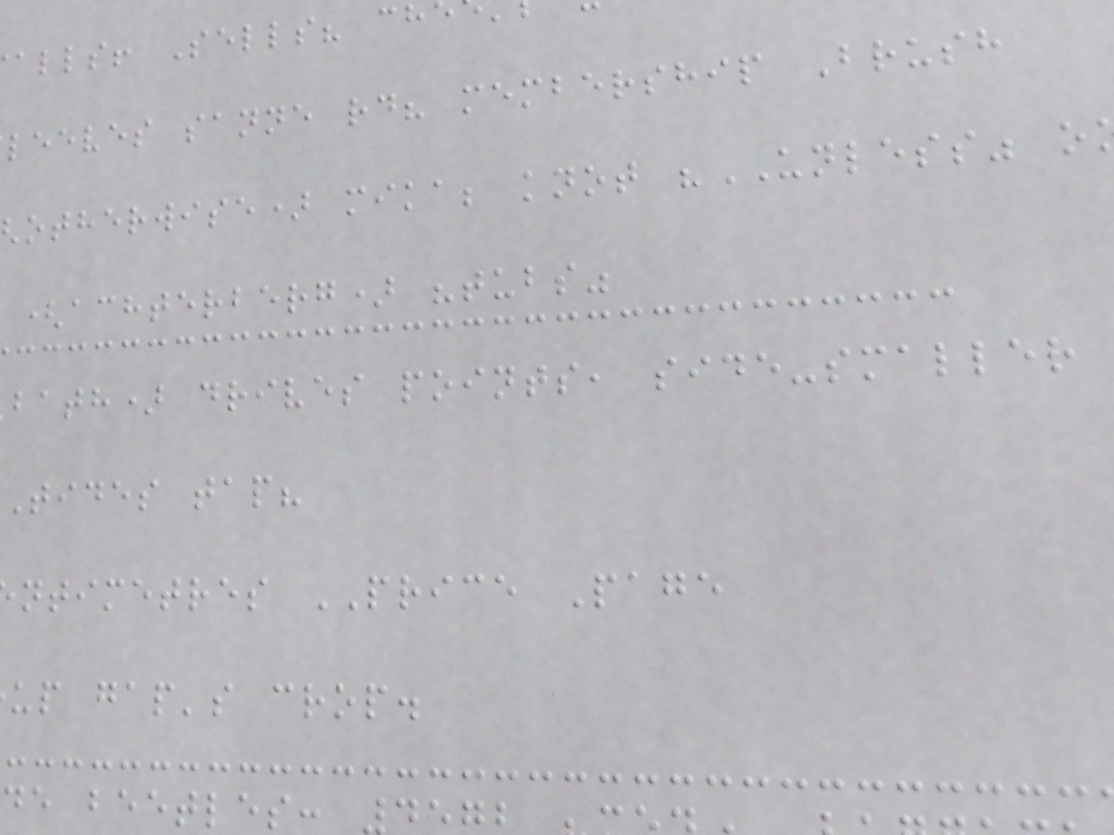alls! Sells? ch
leeves sanne rd? membership Brush
otherwise) mika; knot "UNLESS" o
(achterberg) "tubs"
bath) drives points, side-smaller
Tides tap?
ntimetres PRICE Page
up gap's crop.
de beetles:
